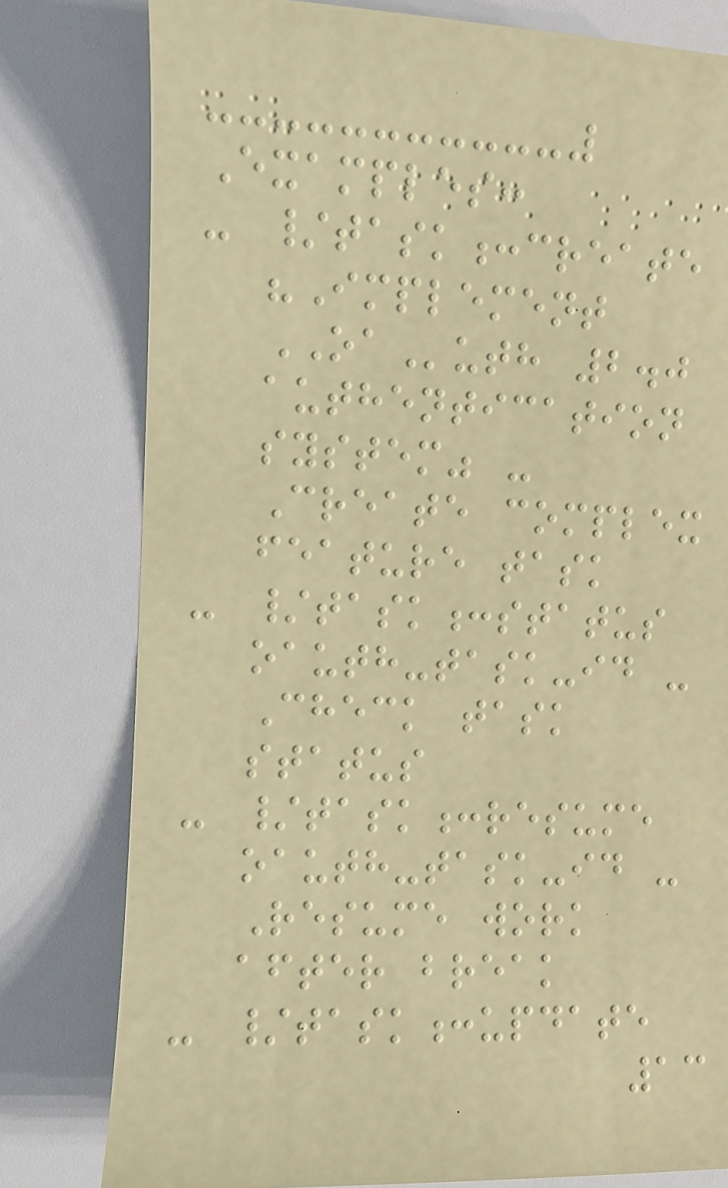Examples:
- /task:create
"Implement
OAuth 2.0
authentication
system" -
Create complex
feature task
- /task:status
oauth-task-id -
Check task
status
- /task:resume
oauth-task-id -
Resume work
after break
- /task:update
13
